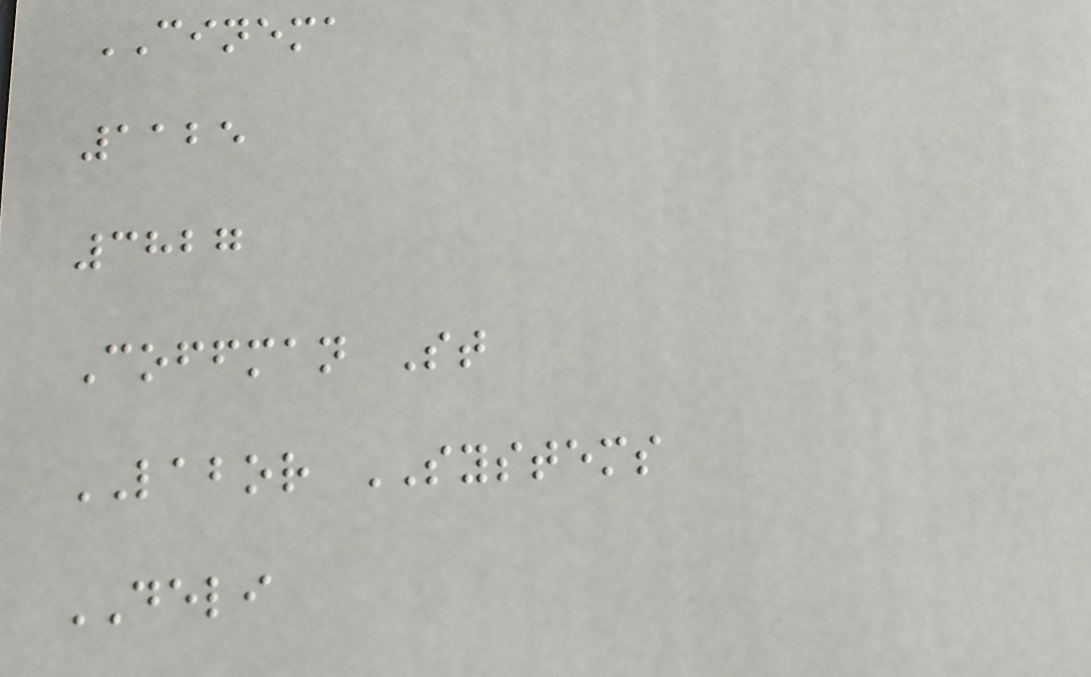CINEMA
1125
3827
Coffman St
LABOR SYSTEMS
DELI
